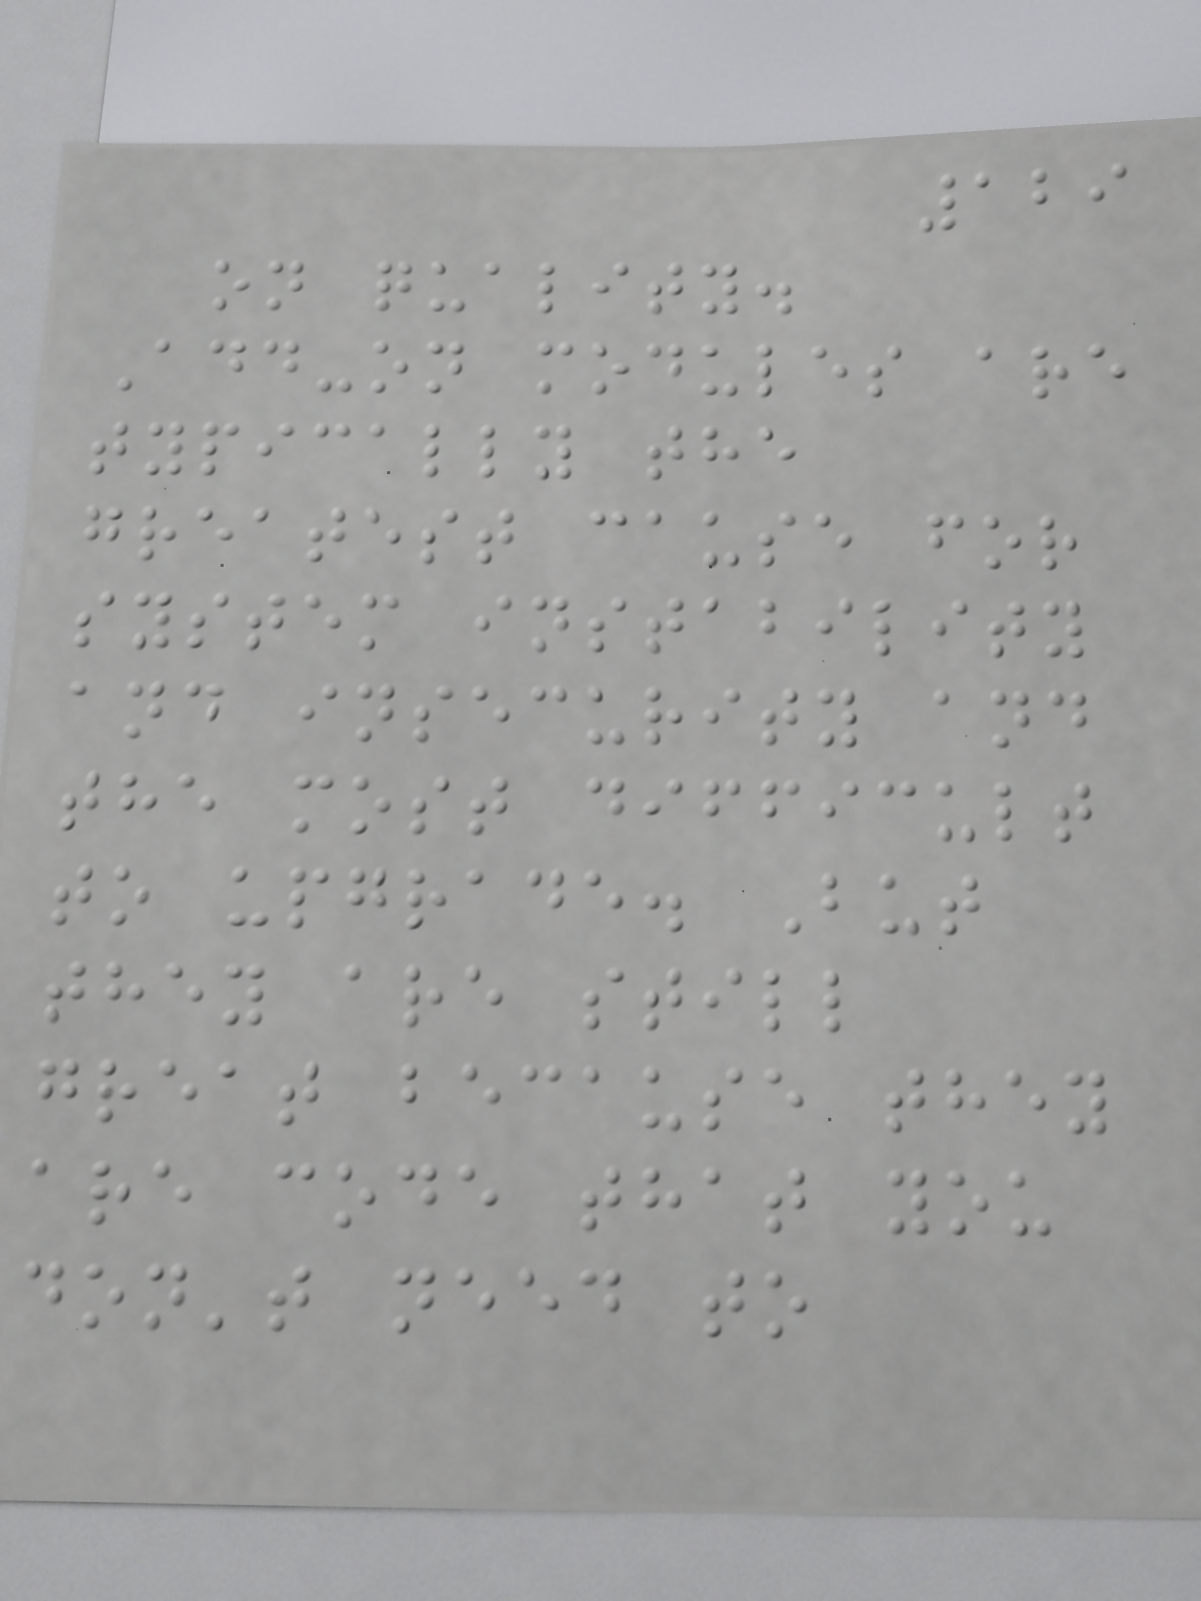129
on quality.
Add-on modules are
typically the
greatest cause for
system instability
and insecurity and
the most difficult
to upgrade. But
they are still
great because they
are code that you
don't need to
